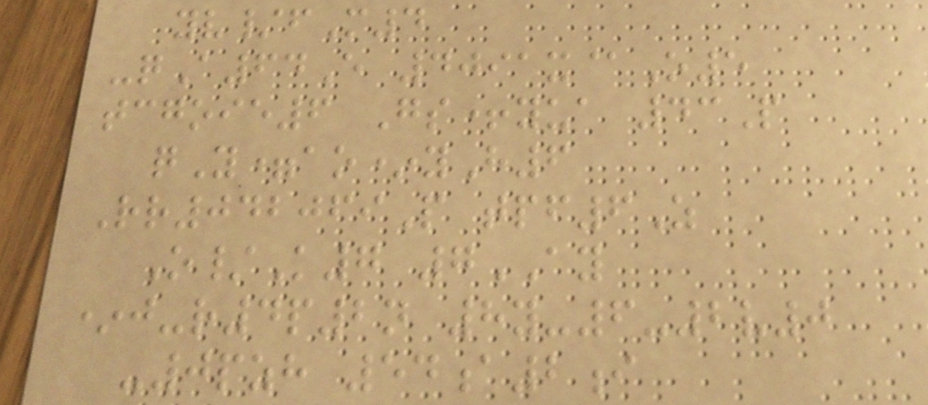yv/fM4
-qA64E 4091x@O5
tcgoie6 Gs+yua 43P
qY=ao*yH6
Rr042069P tpf6Z
O/K7 7AY
*j-r4p2n 8y-6-2v0
-0pzh 54a2i
